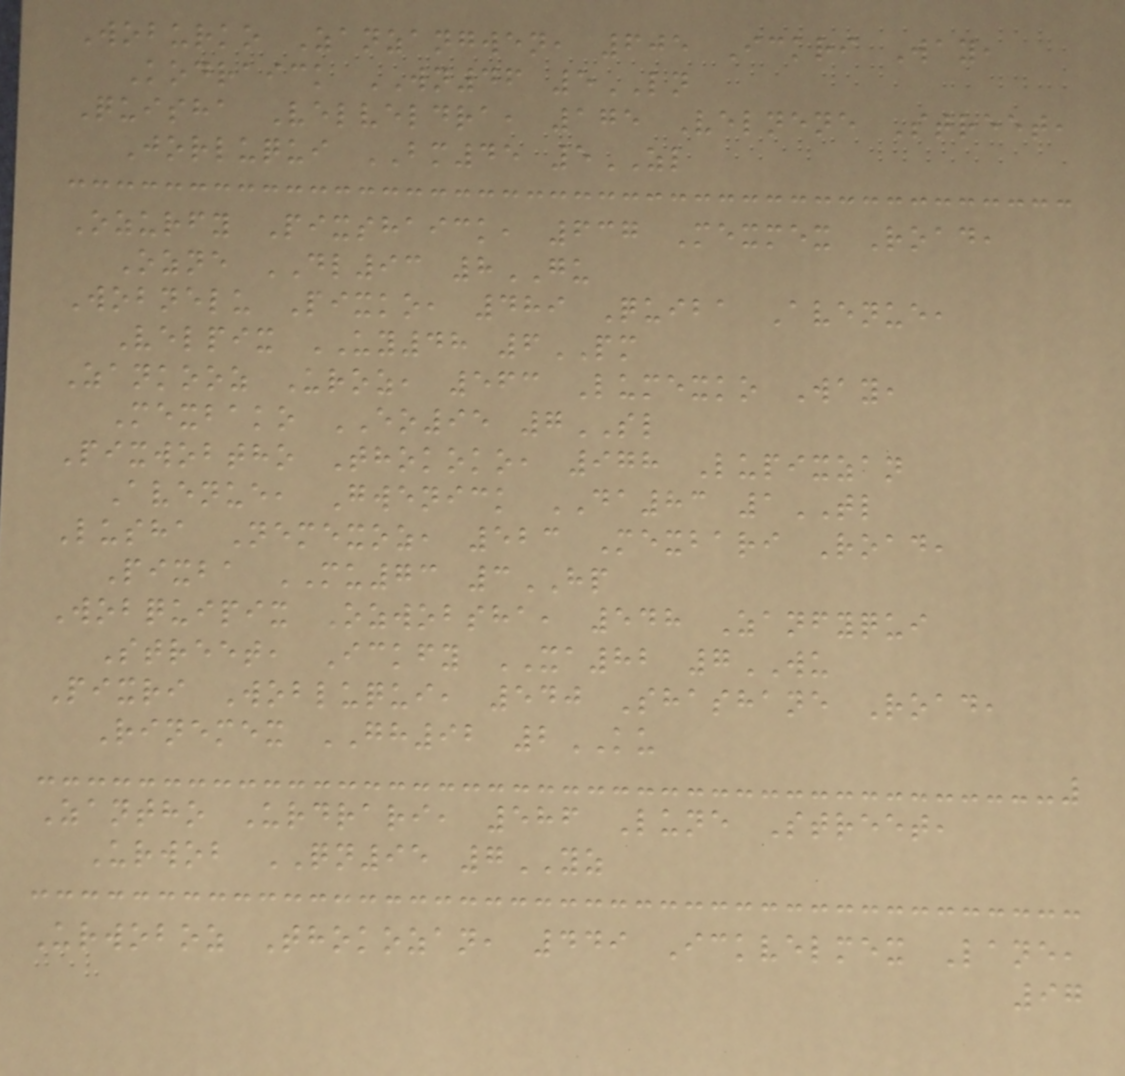Woburko Zanzangwen, 605 Ickri Way,
Kodraick WN46 5LN
Quisha Velveldra, 175 Velnene Street,
Jorluqui BM45 5ZL
Ozurfy Pixshaick, 637 Mexmex Road,
Ozne DL93 8GU
Wobnelu Pixko, 489 Quiba Avenue,
Velpix UY48 6PM
Zankooz Uroz, 563 Lumexko Way,
Mexbako EO95 7SL
Pixwobtho Thokoko, 978 Lupixzan
Avenue, Gwenick DA83 1TL
Lusha Nemexoz, 523 Mexbari Road,
Pixba MU73 3HP
Wobquipix Ozwobsha, 548 Zanfyqui
Street, Ickfy XA82 7WU
Pixri Wobluqui, 540 Shashane Road,
Rinemex GH92 2KU
Zantho Urdrari, 586 Lune Street,
Urwob QN95 7YZ
Urwoboz Thokozan, 449 Ickvelmex Lane,
97
